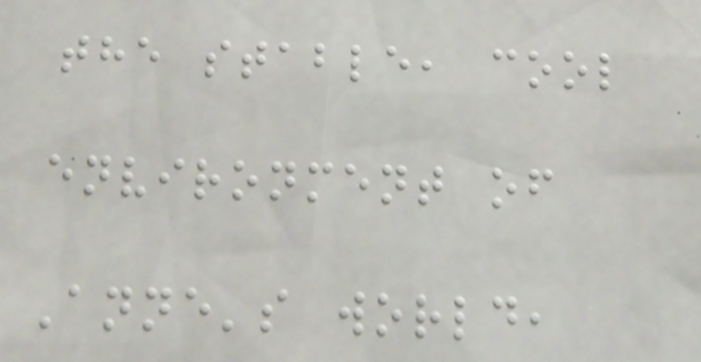the stable, cool
environment of
Anne's world,
